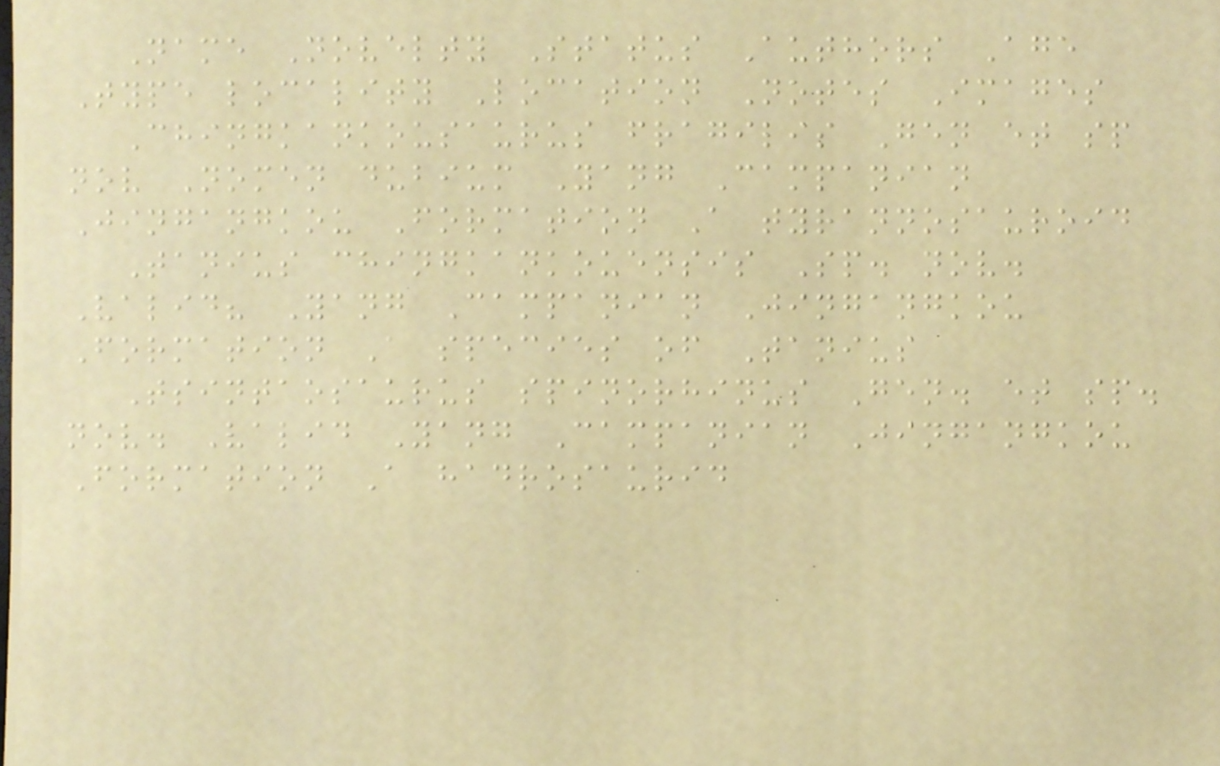Name Novelty Status Authors Age
Type locality Location Notes Images
Chingkankousaurus fragilis Gen et sp
nov Nomen dubium Yang Campanian
Jingangkou Formation A tyrannosauroid
Tanius chingkankouensis Sp. nov.
Valid? Yang Campanian Jingangkou
Formation A species of Tanius
Tsintaosaurus spinorhinus Gen. et sp.
nov. Valid Yang Campanian Jingangkou
Formation A hadrosaurid
